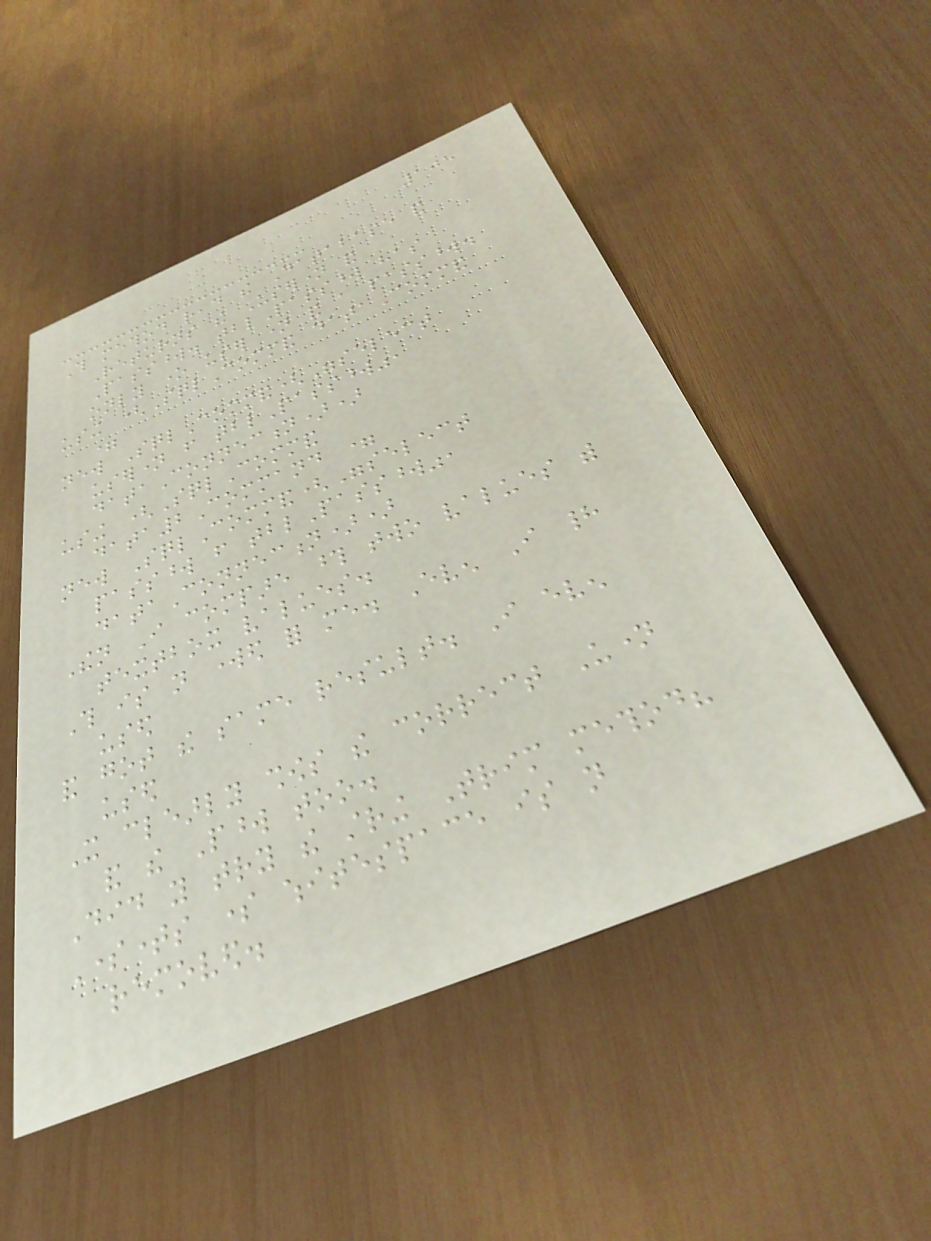105
This method read the Database and
Returns the Username and
Password. tblPassword has
only one user name and a password.
using (SqlCommand dataCommand
=
new SqlCommand("select
username from tblPassword",
dataConnection))
using (SqlCommand
data2Command =
new SqlCommand("select
password from tblPassword",
dataConnection))
Then I compare those two values with
textbox values.
This is not worked for me. Even I had
used
and got the same result. I even
used
It clearly shows the correct Uname
and the Pword too.
Did you try the string Trim method?
Sometimes some whitespace is not
removed.
